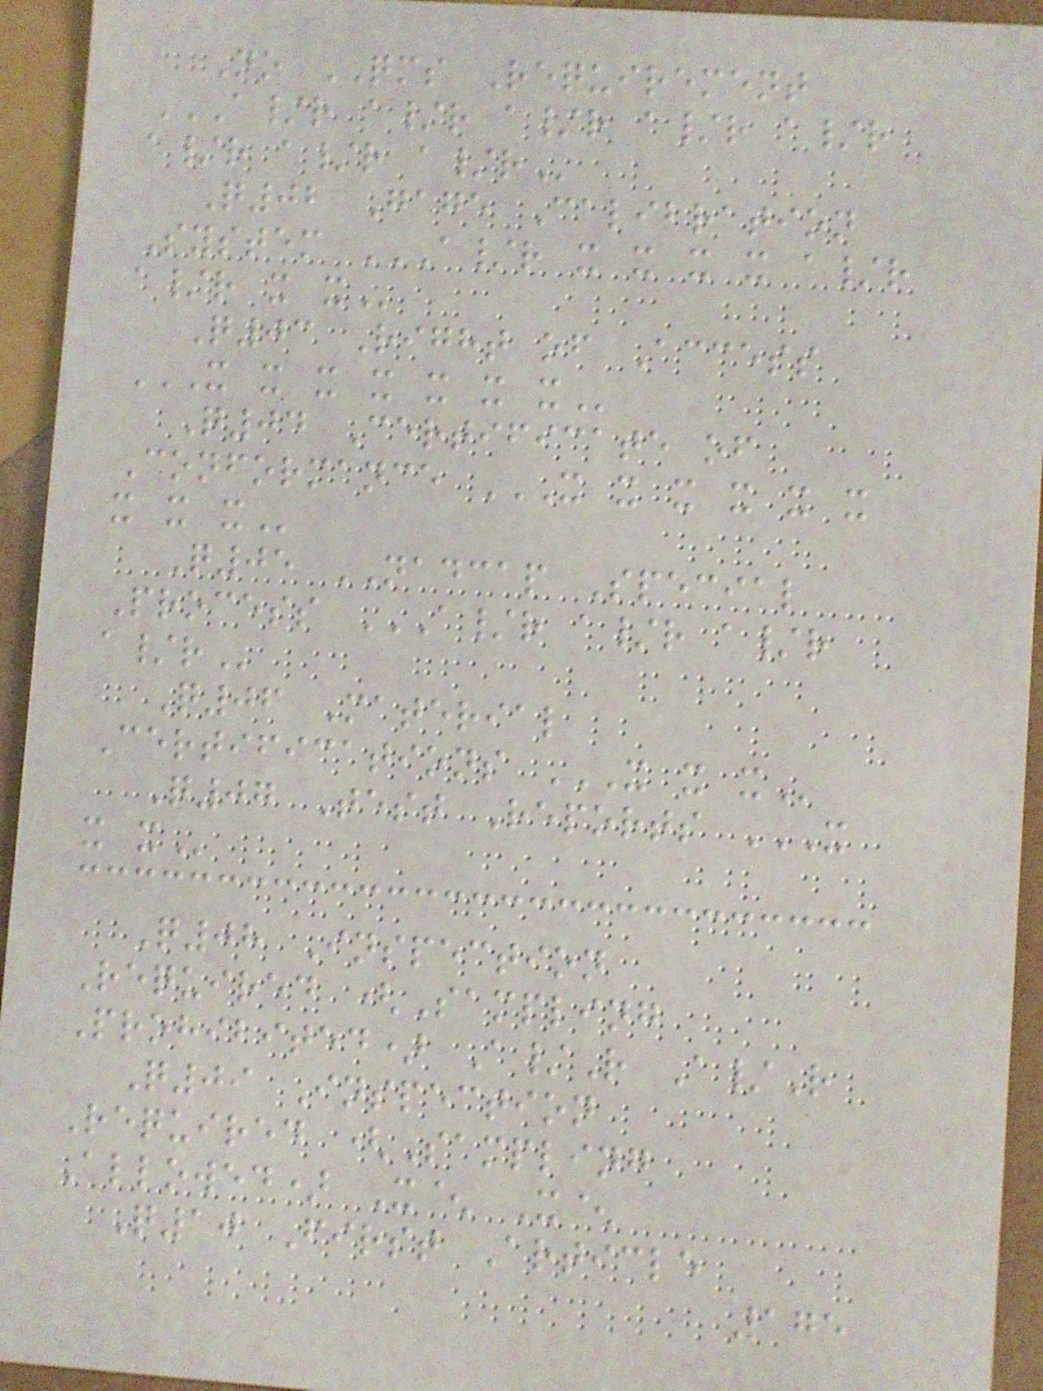No QMS Requirement
A/R A/R A/R A/R A/R
A/R A/R A/R
Q02 Gage Calibration
System A/R X X X X A/R
A/R X X
Q03 Right of Access
X X X X X X X
Q04 Certificate of
Conformance X X X X X X
X X X
Q05 NADCAP Special
Process A/R A/R A/R
A/R
Q06 Material
Certifications X X X
Q07 Test Reports X
X X
Q08 Inspection
Required (Sampling
Prohibited) A/R A/R
Q09 Inspection
Required (Sampling
Allowed) X^ X^
Q10 First Article
175
